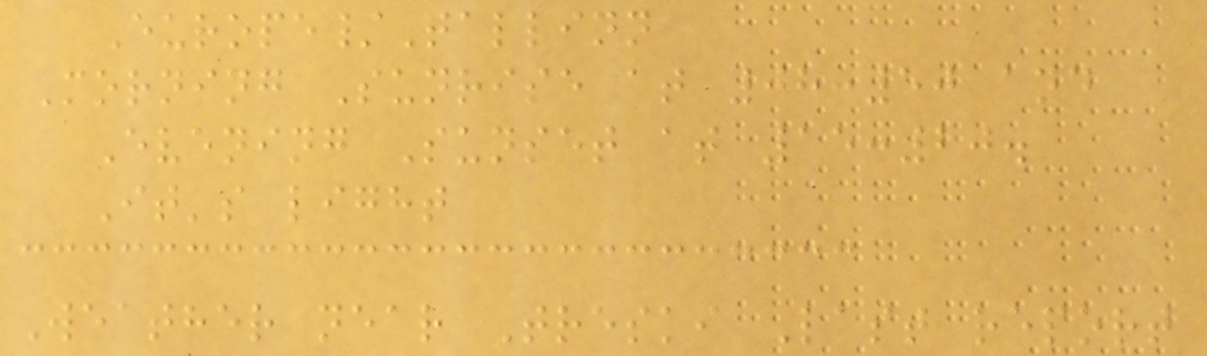Europe/Tallinn
Morning Sunrise at 08:50 and
Evening Sunset at 15:20.
It's light
Weather near Treski Last report
